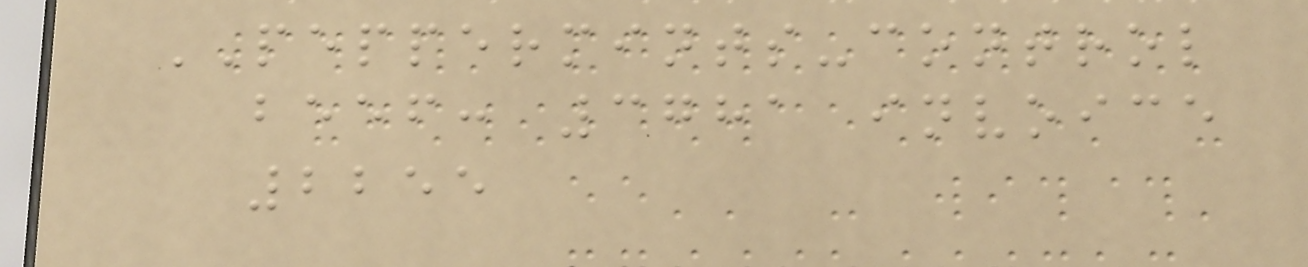PEPPERMINTS-control
beef: 3781 invoice
2255
